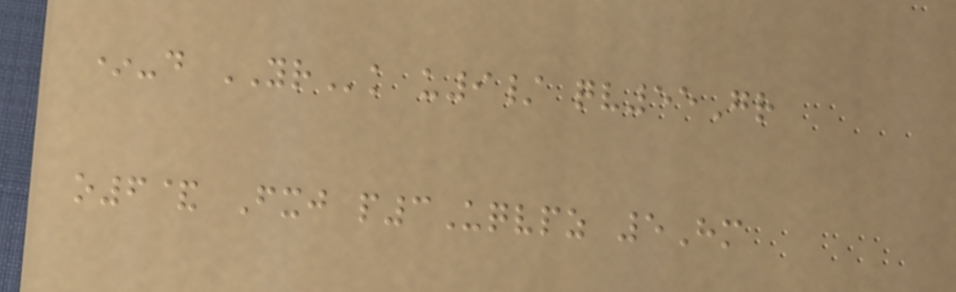*-d YRk u9/ qv55Gr
o6& Fxj p3Uqvpz 5Hm
